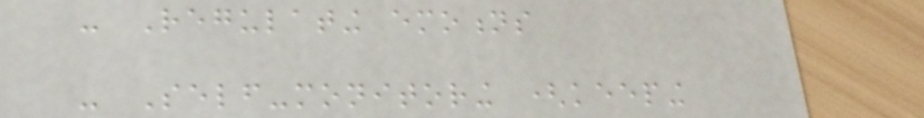- Regulating emotions
- Self-monitoring (keeping
